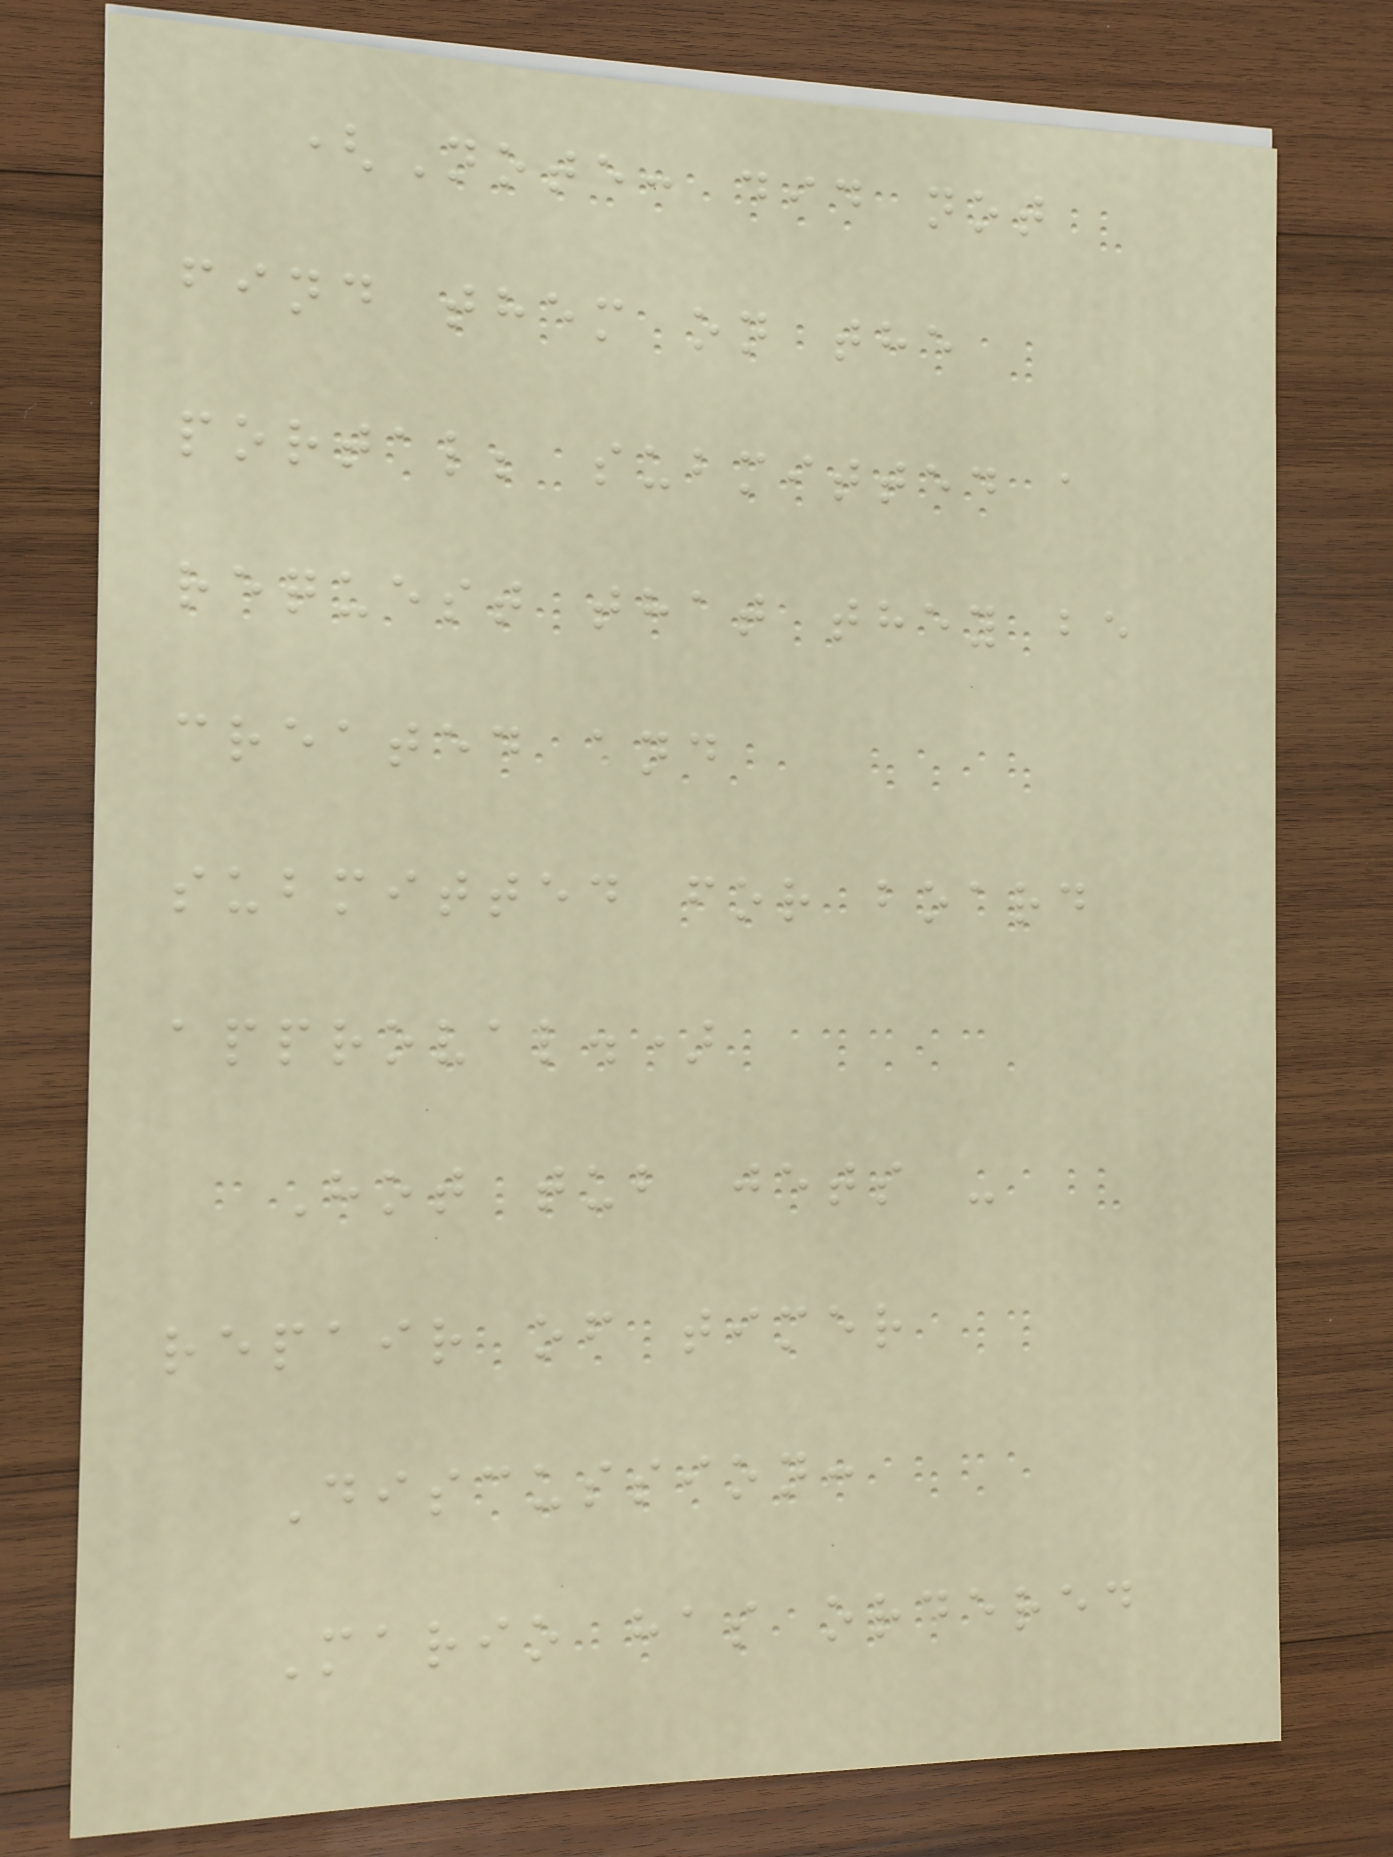(Note: did not
find them on the
portal; submitted a
request that they be
created and
submitted for board
approval.)
Hot tub jets -
repair of timer
Discussion:
Mario has ordered
